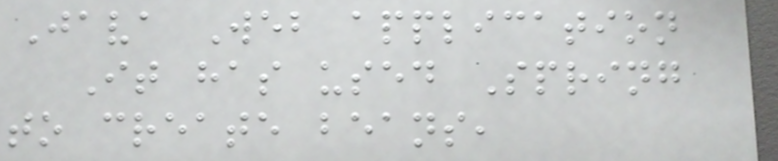Java Web application
It has used Spring
to create beans,
